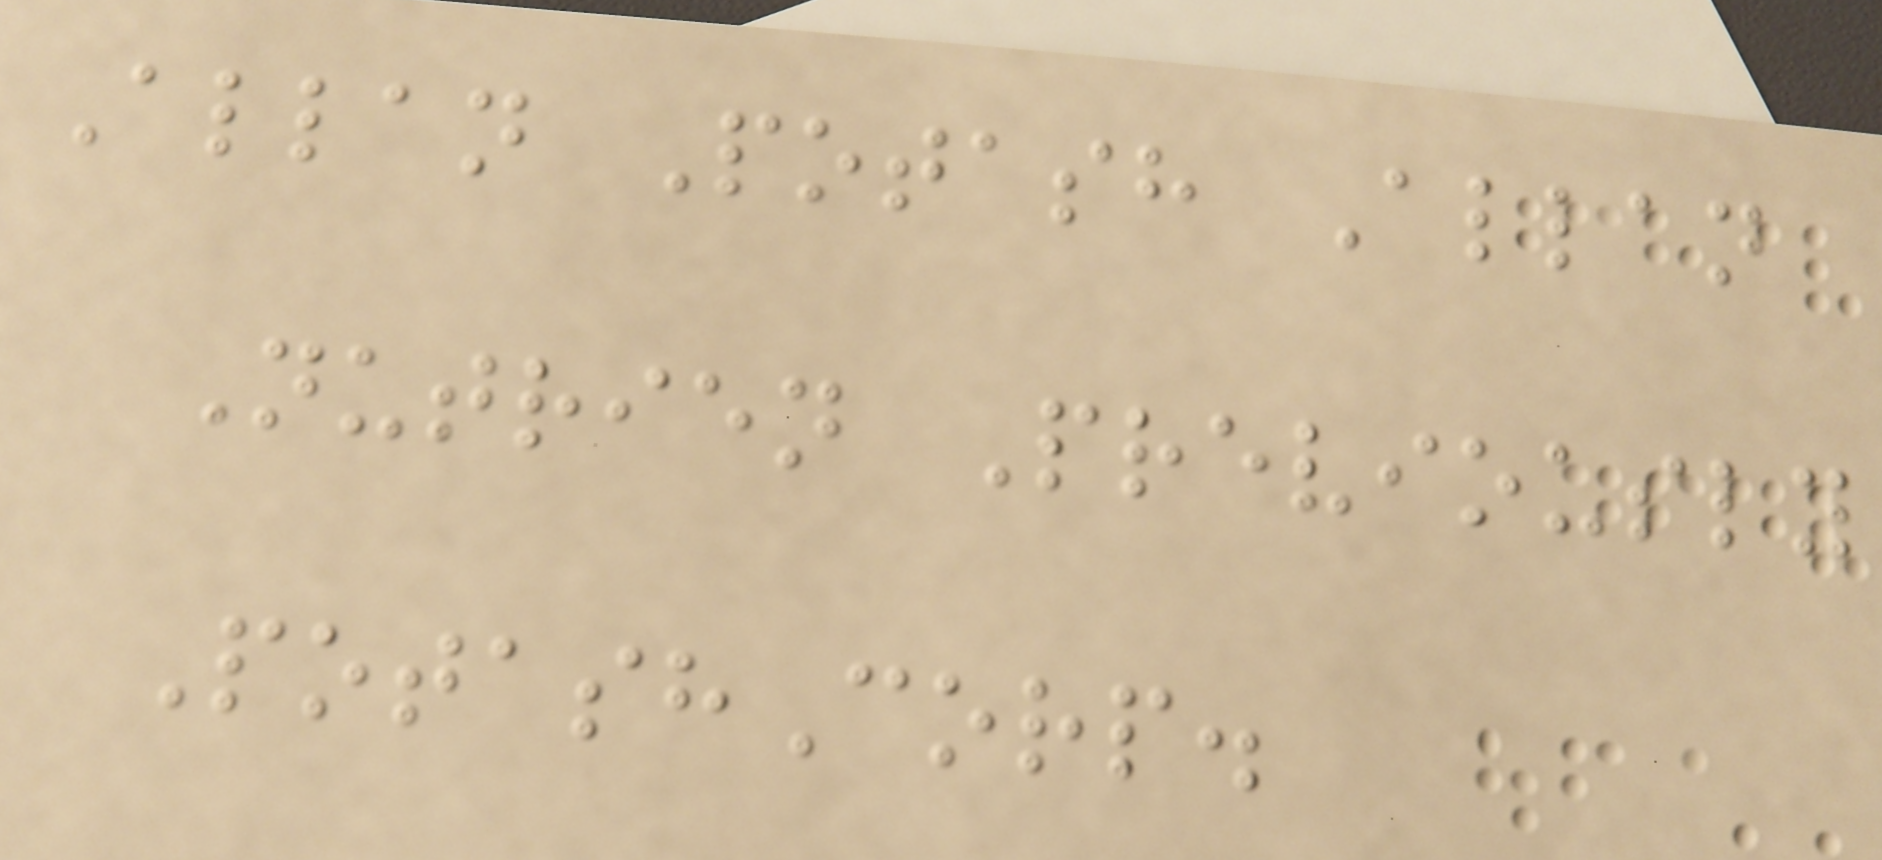Allan Potash Allan
Nutrien Previously
PotashCorp.
